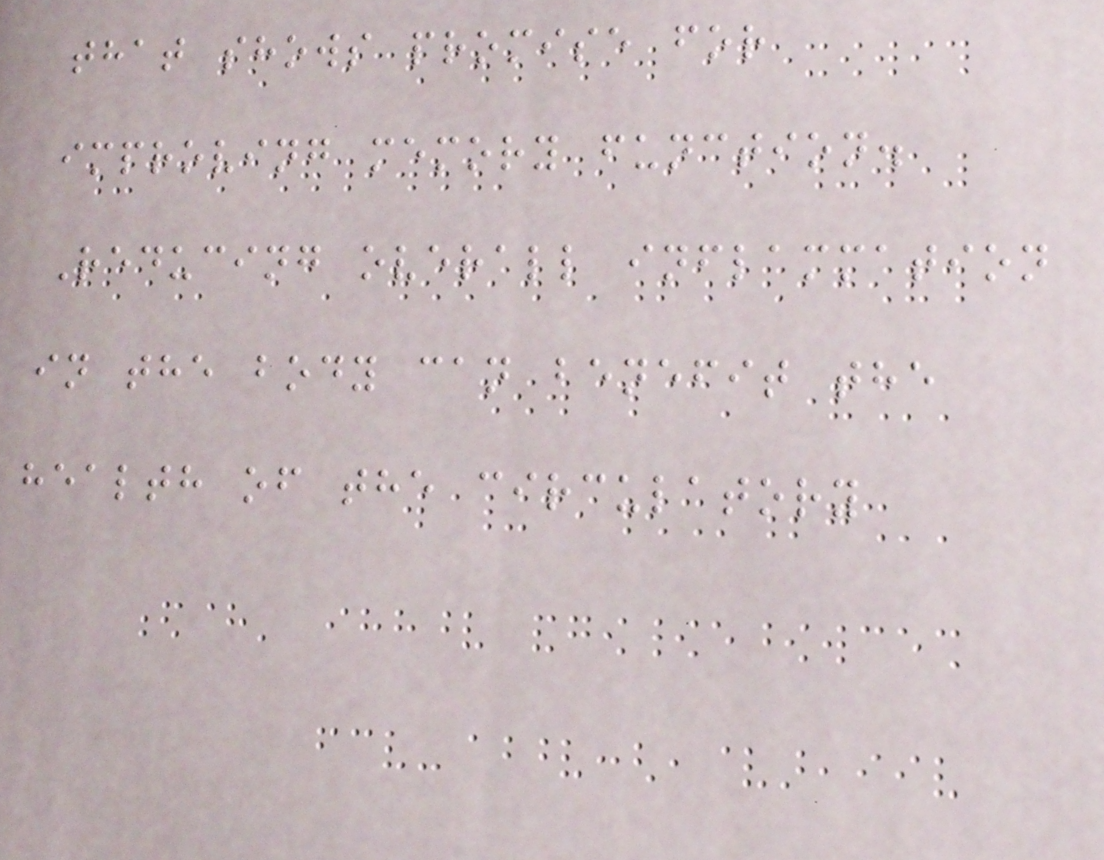that shows promise for
improving memory function.
Reducing overall inflammation
in the body can benefit the
health of the circulatory
